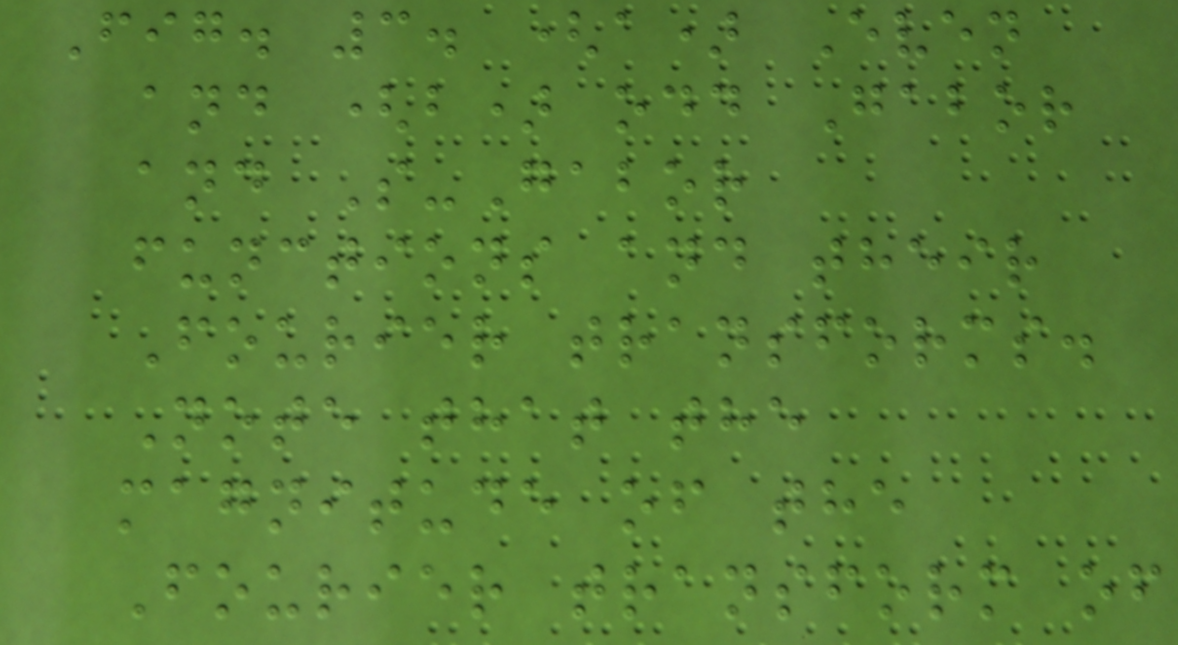Fig. 3. (a) Even
and (b) odd Gabor
and S-Gabor
functions and their
Fourier transforms.
Note that the
magnitude of the
Fourier transform of
